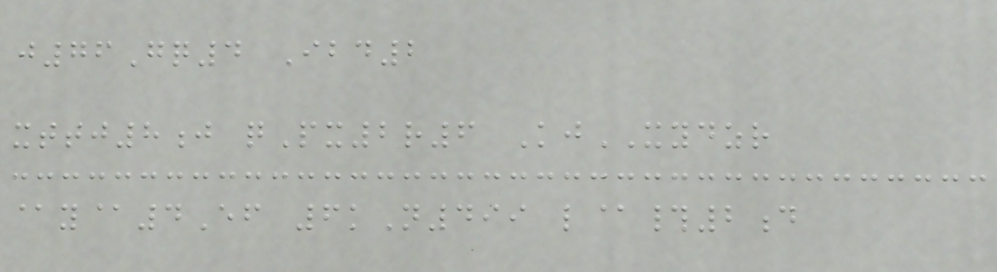j76Gq4 Ibd2
xttj8j qPx2r6 KjXYDZR
@y@4Ef 6kN499 l@#2d
